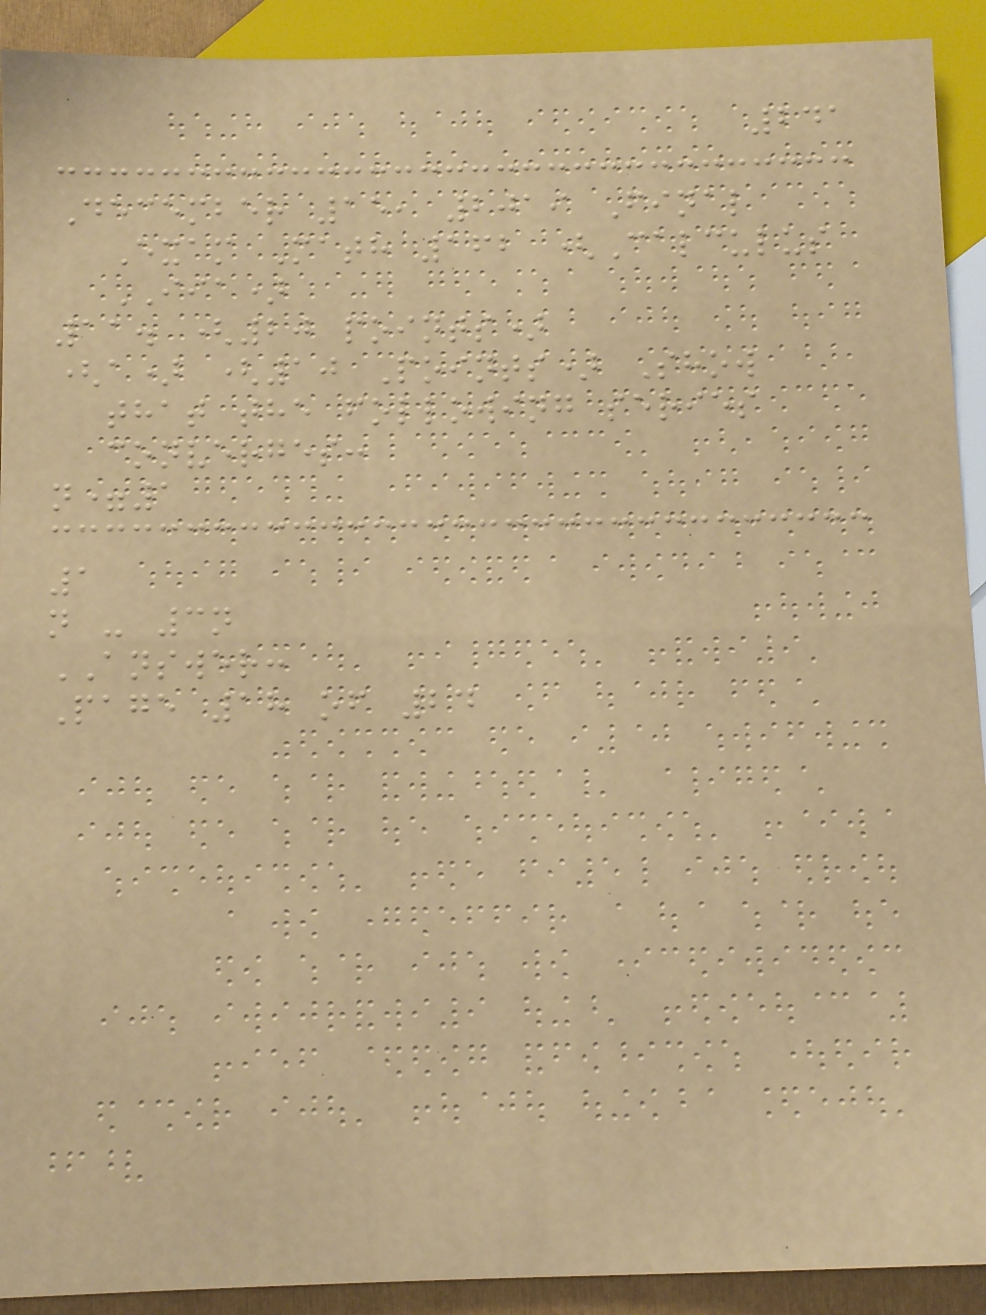241
December 15, 2019 Final
Exam Math 162 (Calculus
IIA)
11. (20 points)
(a) (10 Points) Show
that the following series
converges:
n=1
1
n - 3n
ANSWER:
Page 18 of 24
